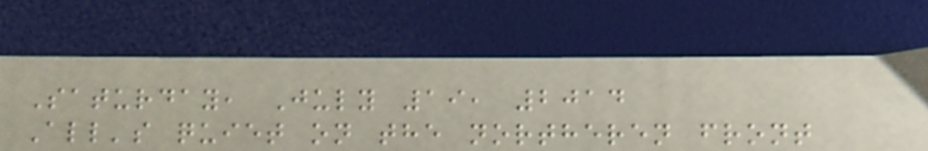Saturday, July 19, 2014
All's quiet on the northeren front
